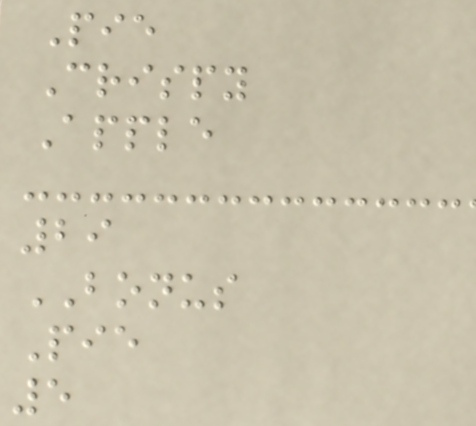Pie
Crispy
Apple
29
BONUS
Pie
5
